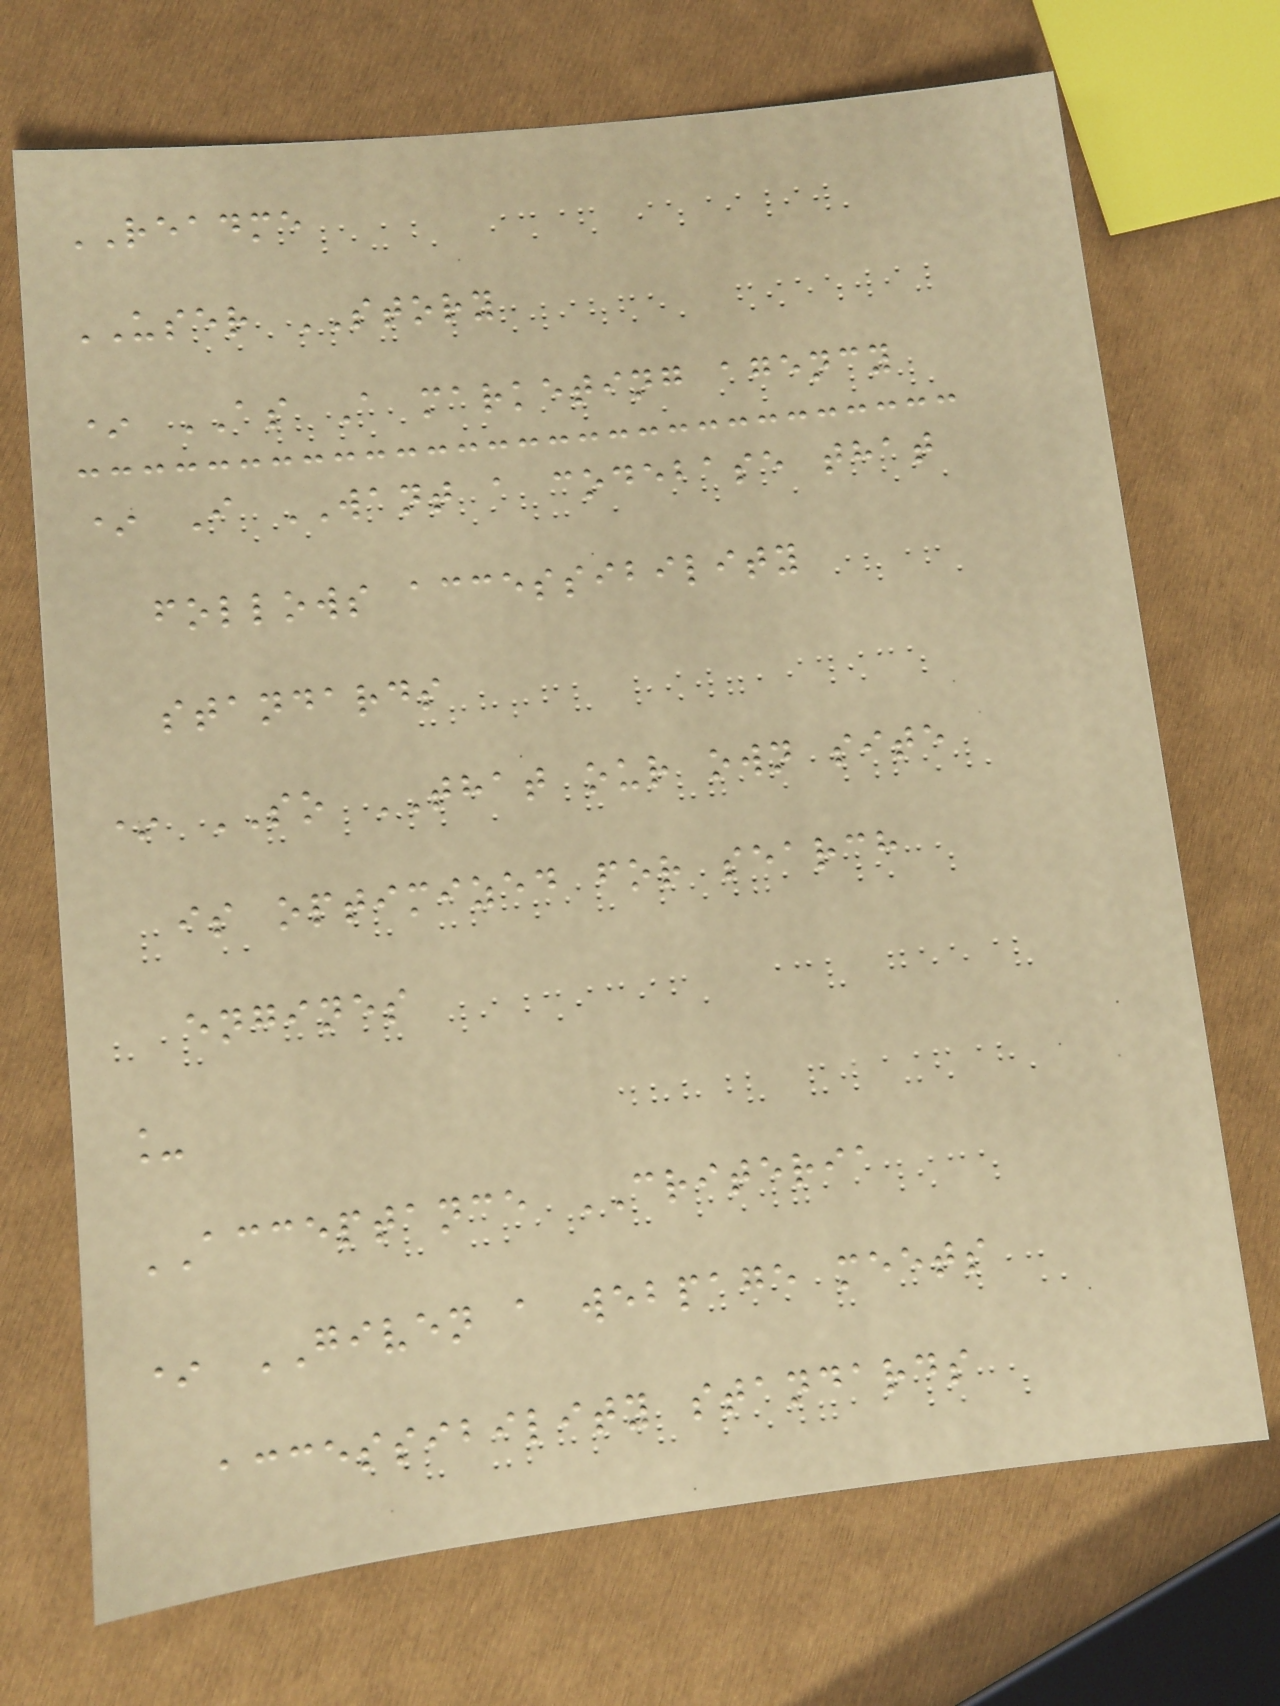README
USER STORY
* AS A marketing agency
* I WANT a codebase that
follows accessibility
standards
* SO THAT our own site
is optimized for search
engines
_
ACCEPTANCE CRITERIA
* GIVEN a webpage meets
accessibility standards
